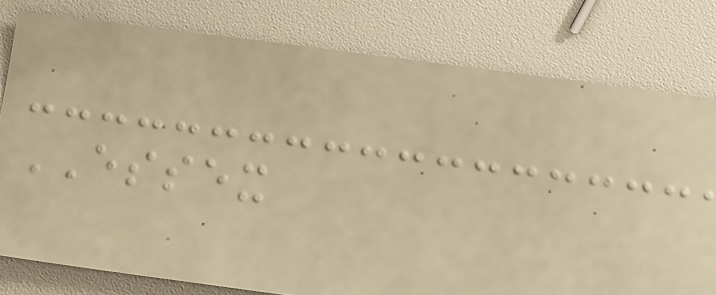ESSEX
